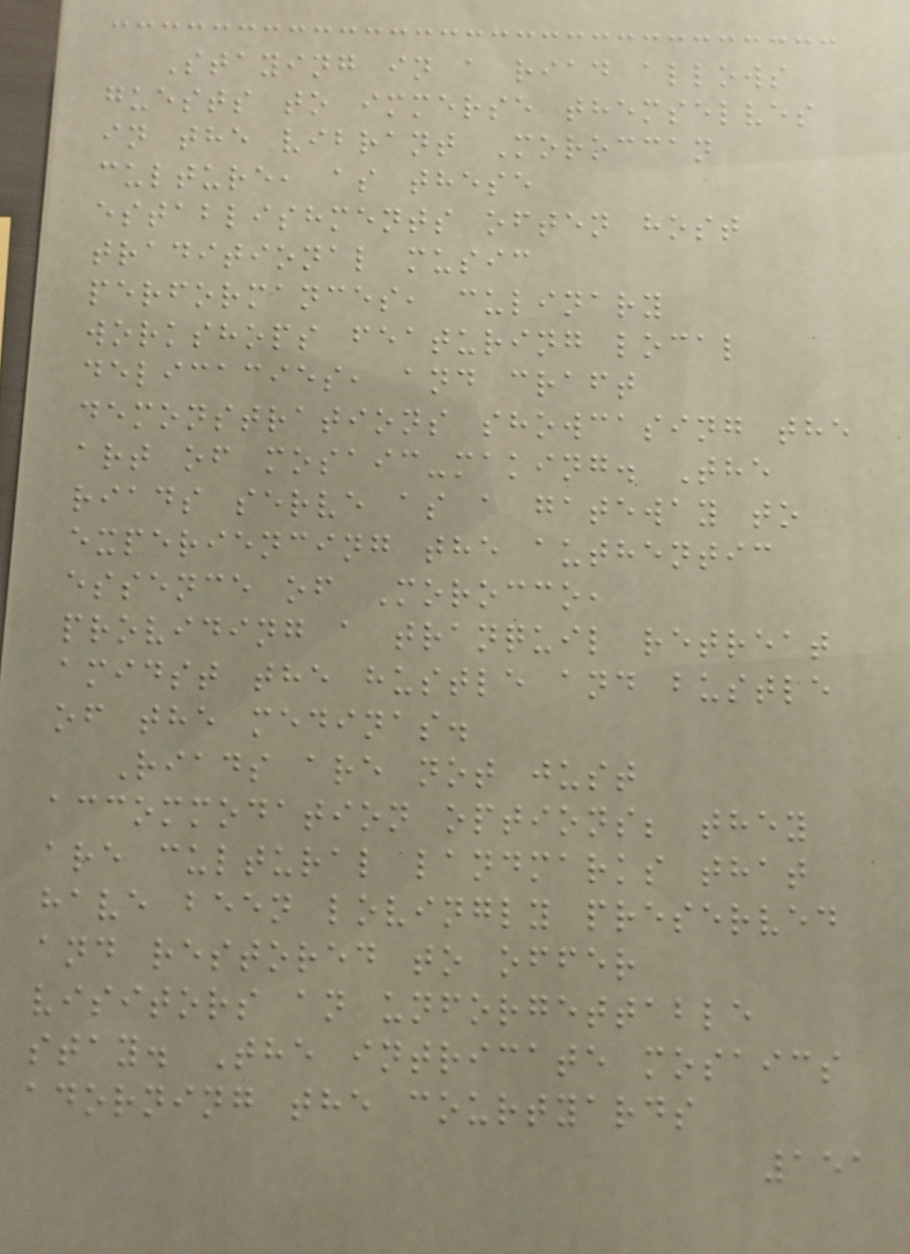Staying in a riad allows
guests to immerse themselves
in the vibrant Moroccan
culture, as these
establishments often host
traditional music
performances, culinary
workshops featuring local
delicacies, and craft
demonstrations showcasing the
art of mosaic-making. The
riads serve as a gateway to
experiencing the authentic
essence of Morocco,
providing a tranquil retreat
amidst the hustle and bustle
of the medinas.
Riads are not just
accommodation options; they
are cultural landmarks that
have been lovingly preserved
and restored to offer
visitors an unforgettable
stay. The intricate mosaics
adorning the courtyards
151
